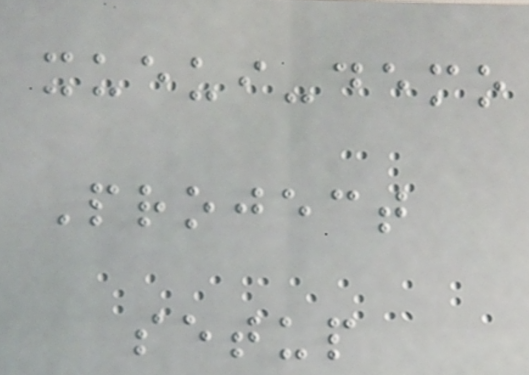xueui-demo
Project
setup
